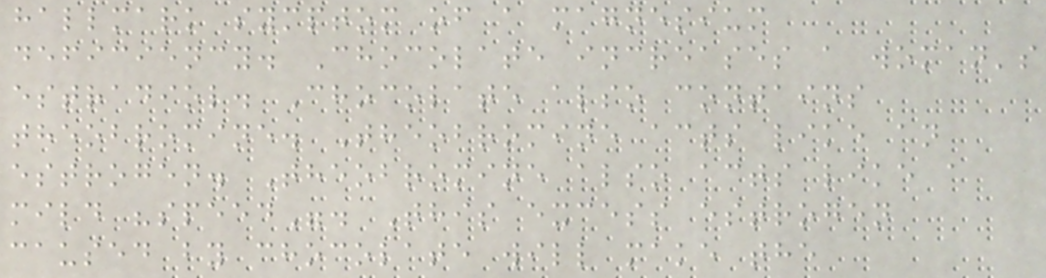hallmark symptom of a magnesium
deficiency. Chocolate increases a woman's
estradiol. Chocolate also contains
theobromine. Theobromine acts like an
estrogen. Theobromine also acts like a
mild "speed". This excess estrogen
caused by chocolate will make the
